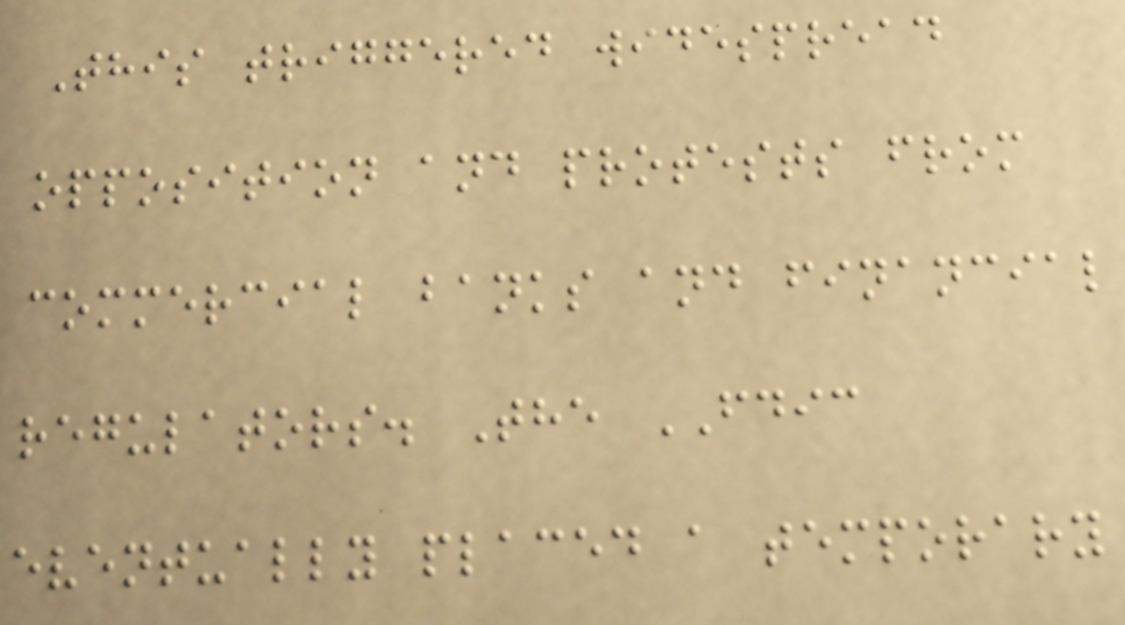This triggered widespread
opposition and protests from
commercial banks and financial
regulators. The FDIC
eventually placed a temporary
